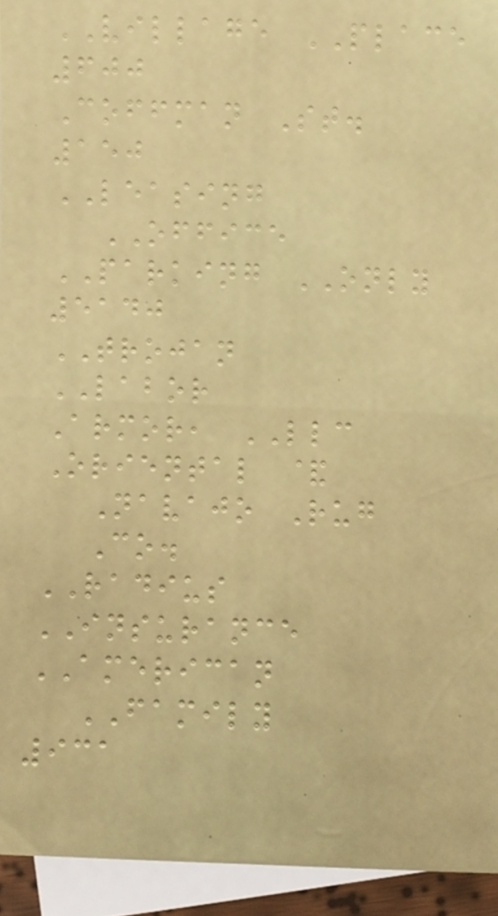VILLAGE PLACE
600
Coffman St.
150
LEASING
OFFICE
PARKING ONLY
5140
TROJAN
LABOR
Armor, LLC
Oriental &
Navajo Rug
Co.
RADIUS
INSURANCE
AMERICAN
FAMILY
931
